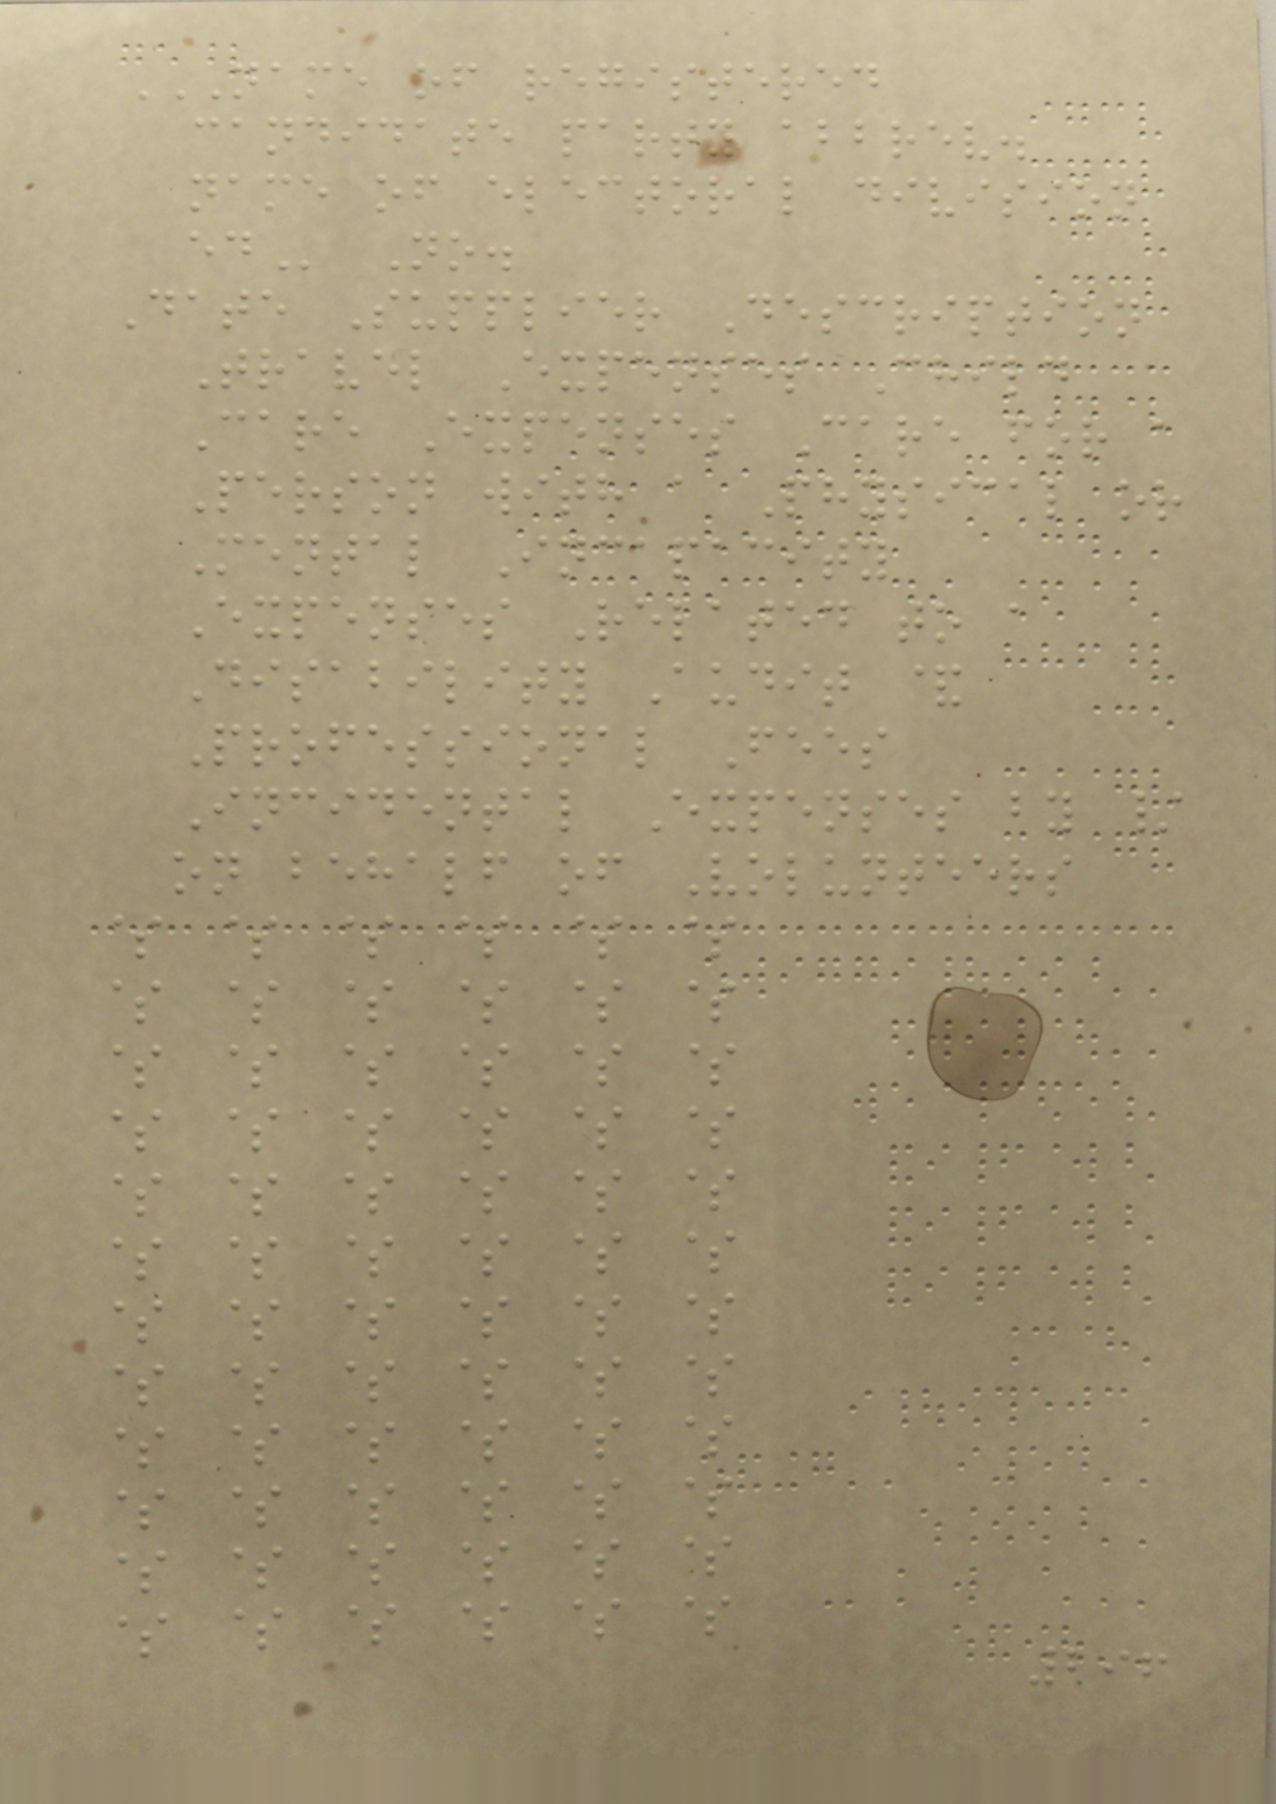NAME OF REGISTERED
CANDIDATE PARTY ABBREV.
NAME OF ELECTORAL DIVISION
ED No.
Date Supplier Description
Travel Expenses Child
Care Expenses Care for a
Person with a Physical or
Mental Incapacity
Expenses Related to a
Disability Audit &
Professional Fees
Incidental Expenses by /
on behalf of Volunteers
$ $ $ $ $ $
$ $ $ $ $ $
$ $ $ $ $ $
$ $ $ $ $ $
$ $ $ $ $ $
$ $ $ $ $ $
$ $ $ $ $ $
$ $ $ $ $ $
$ $ $ $ $ $
$ $ $ $ $ $
$ $ $ $ $ $
$ $ $ $ $ $
296
